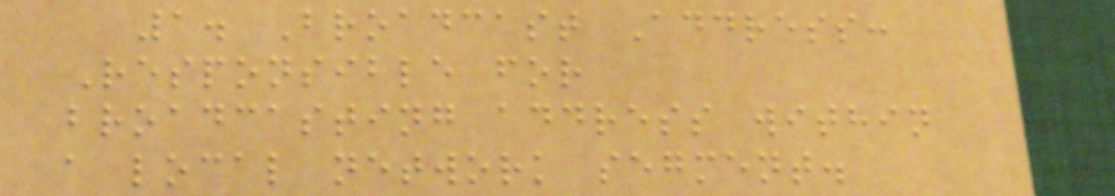1. Broadcast Address:
Responsible for
broadcasting address within
a local network segment.
